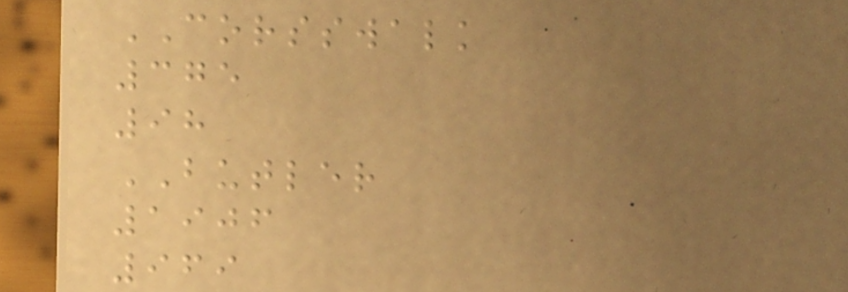CORSSWALK
375
98
BUTLER
1906
969
